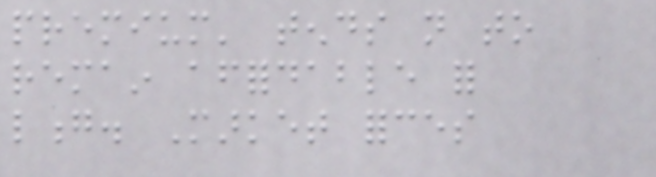premium' tends not to
remain affordable for
long. Market forces
